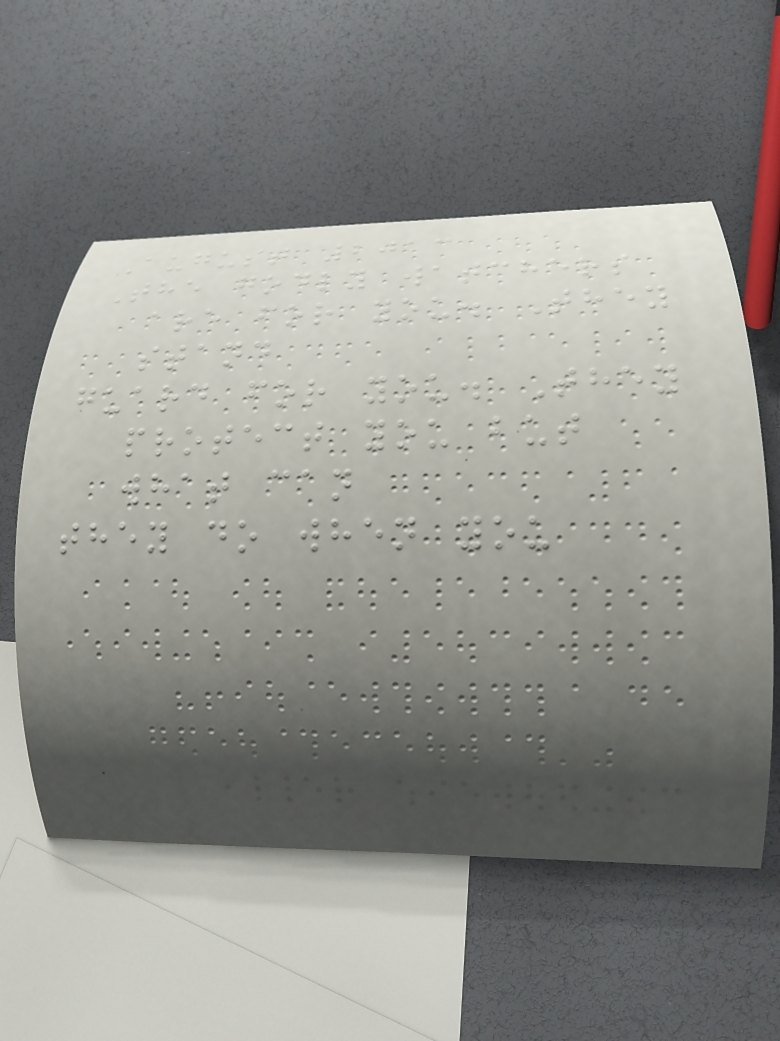August 2013
The godly watchers
are for you. They
stand
guard for you. They
protect you but
what can
they do when you
